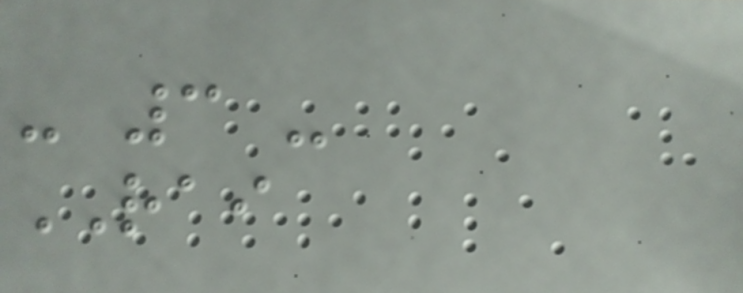- 3 -
RAI
